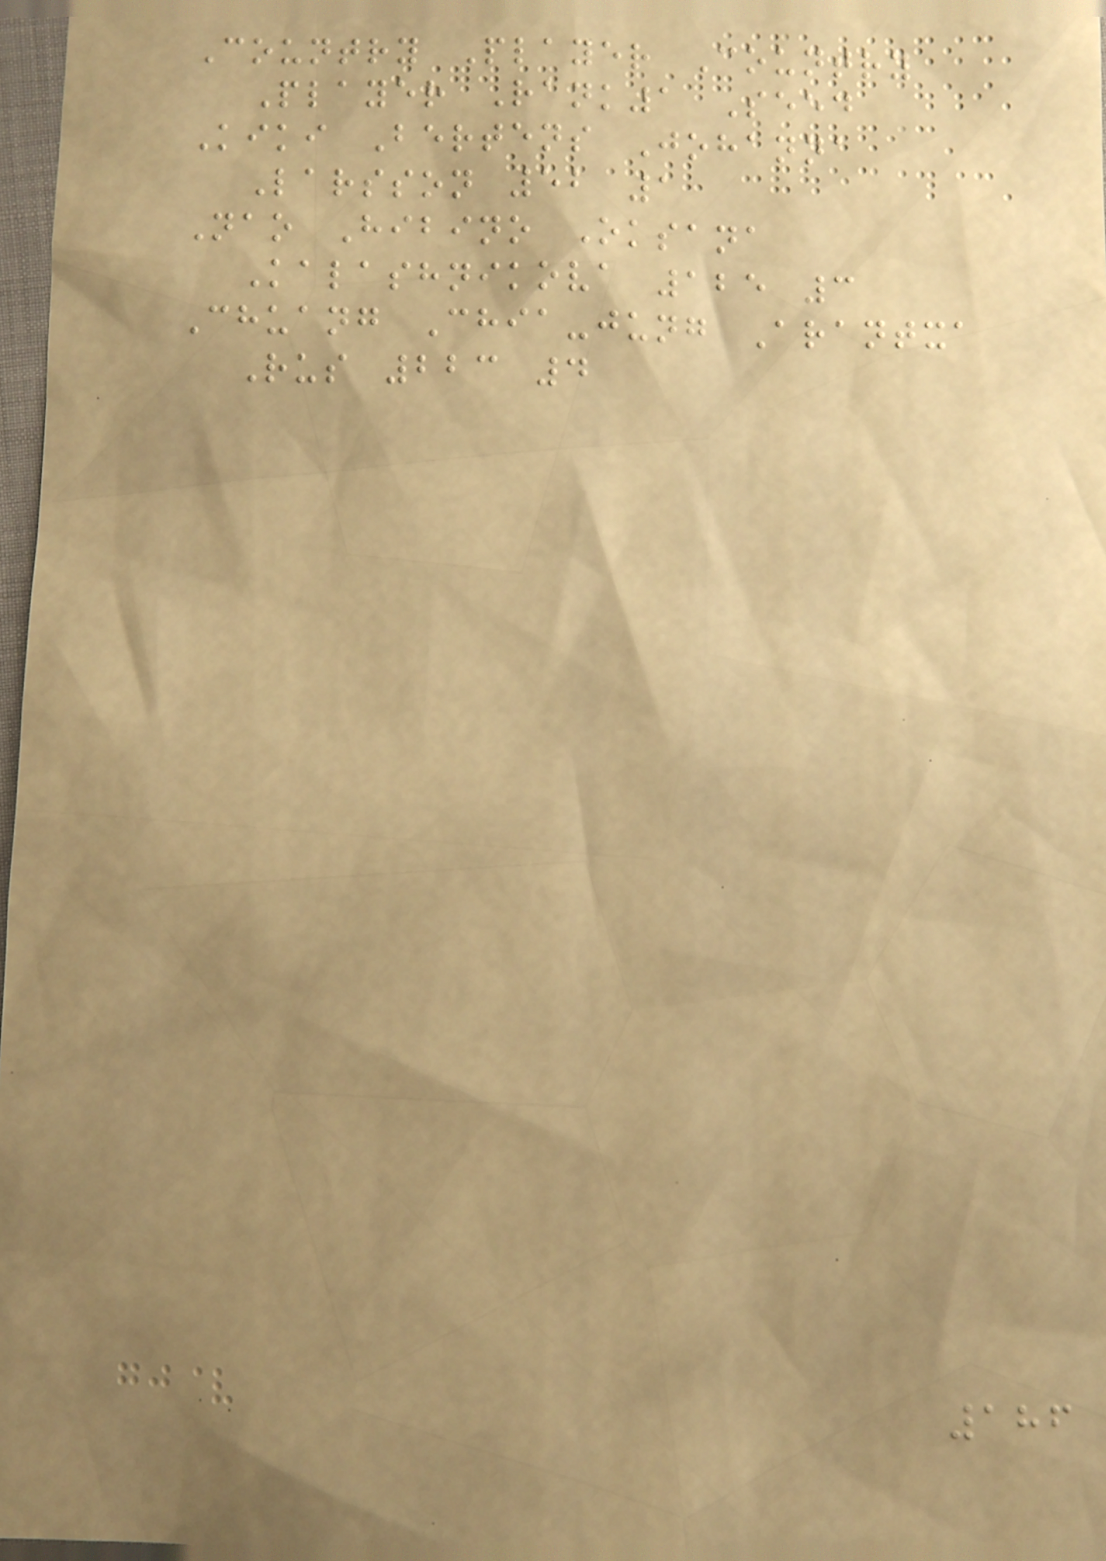Country Player Country
Player Rank1 Seed
Kiki Bertens Johanna
Larsson 52 1
Nao Hibino Oksana
Kalashnikova 125 3
Chuang Chia-jung Arantxa
Rus 223 4
186
